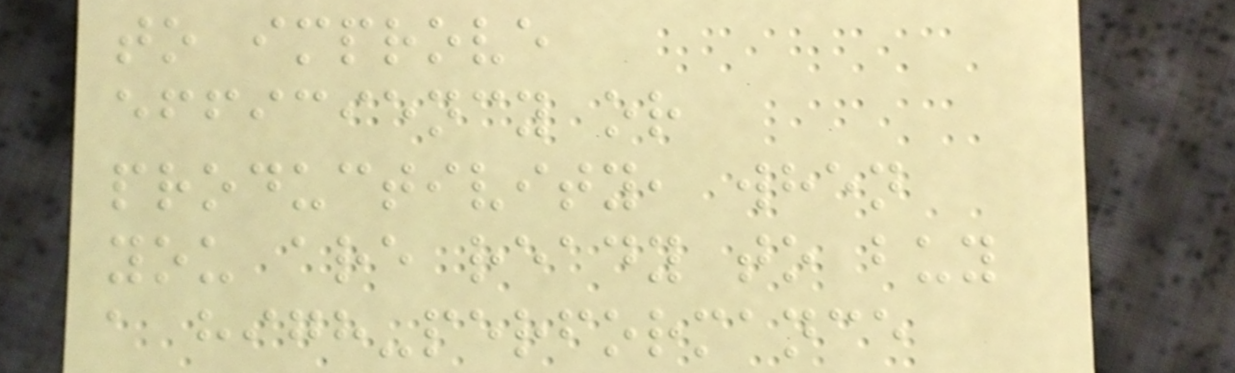to improve
efficiency or
productivity, when
you are ready to buy
a high-performance
